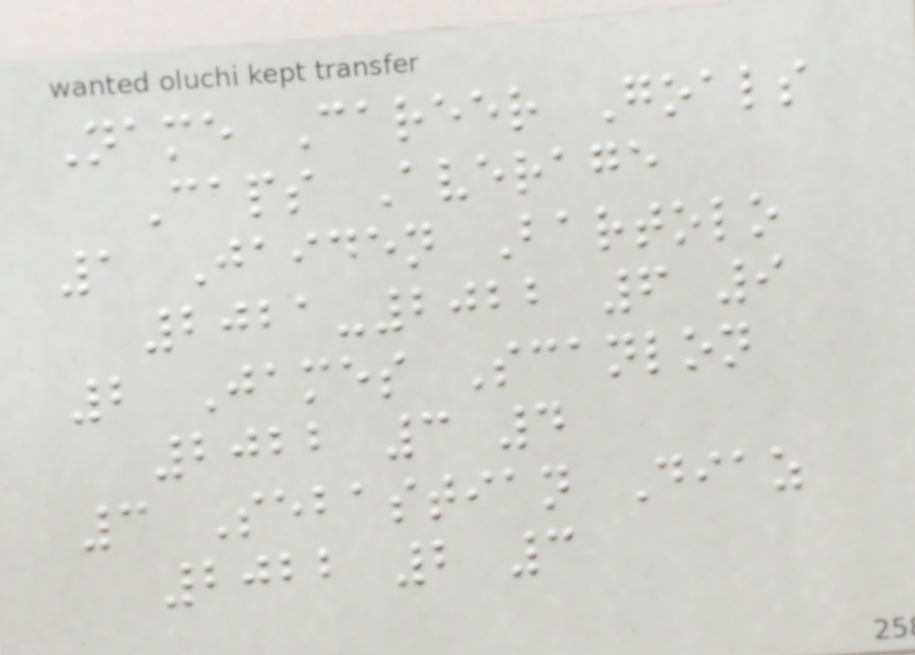Name Career Goals
Caps Average
1 Jaiden Bartolo
2021-2022 6 9
2 James Scanlon
2022 3 4
3 Sebastian Diaz
2022 2 3
